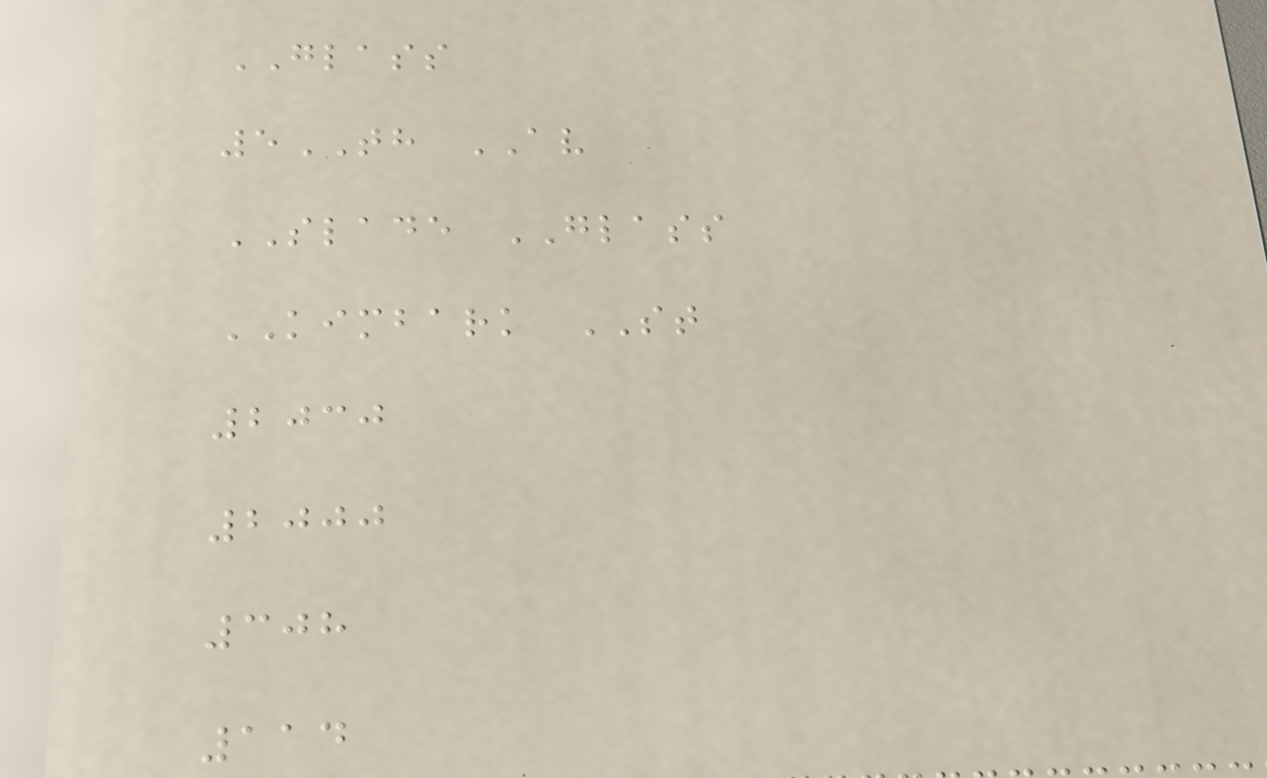GLASS
5TH AV
SLADE GLASS
KIMBARK ST
2030
2000
308
114
